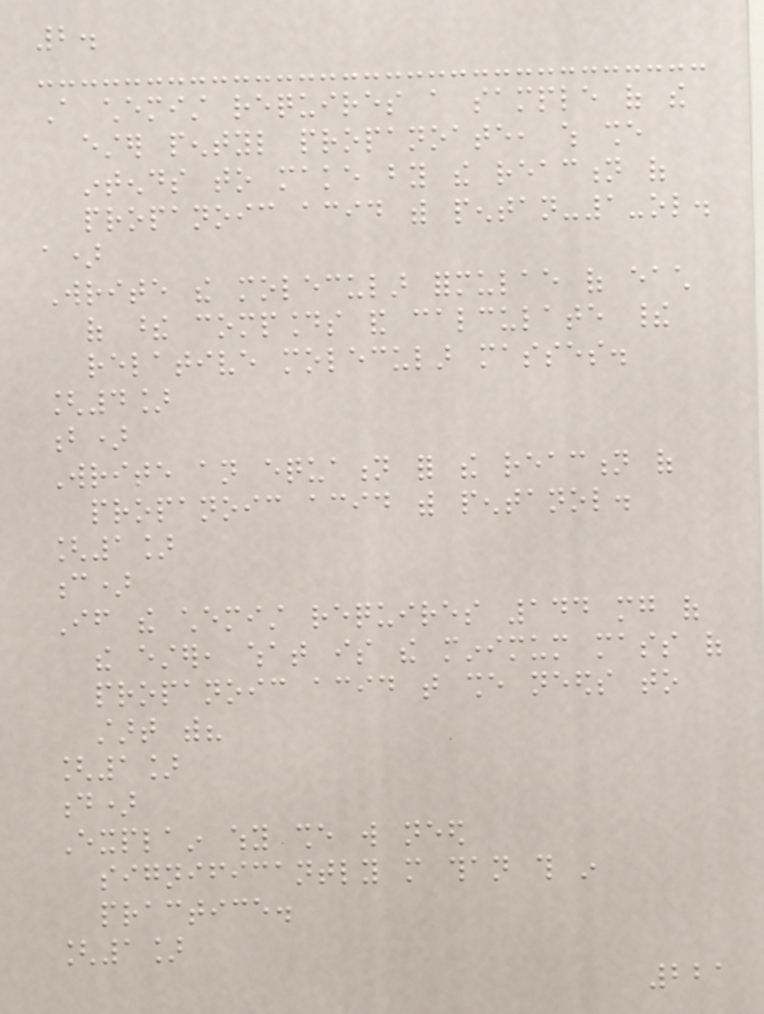2.
A chemist requires a sample of the
ester pentyl propanoate, which she
intends to make by the reaction of
propanoic acid with pentan-1-ol.
a)
Write the molecular formulae of each
of these compounds and calculate their
relative molecular masses.
[4]
b)
Write an equation for the reaction of
propanoic acid with pentanol.
[1]
c)
If the chemist requires 144 mg of
the ester, what is the minimum mass of
propanoic acid that she needs to
start with?
[1]
d)
Explain why she will need
significantly more than this in
practice.
[1]
221
